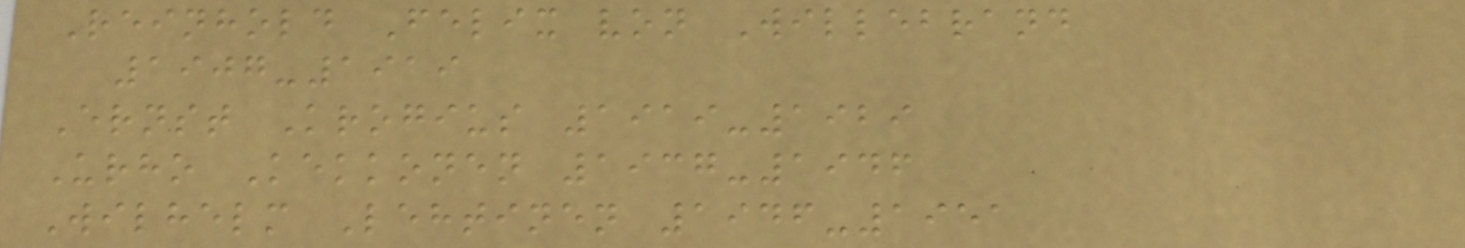Reinhold Felix von Willebrand
1907-1919
Ernst Krogius 1919-1929
Urho Kekkonen 1937-1946
Wilhelm Lehtinen 1946-1951
